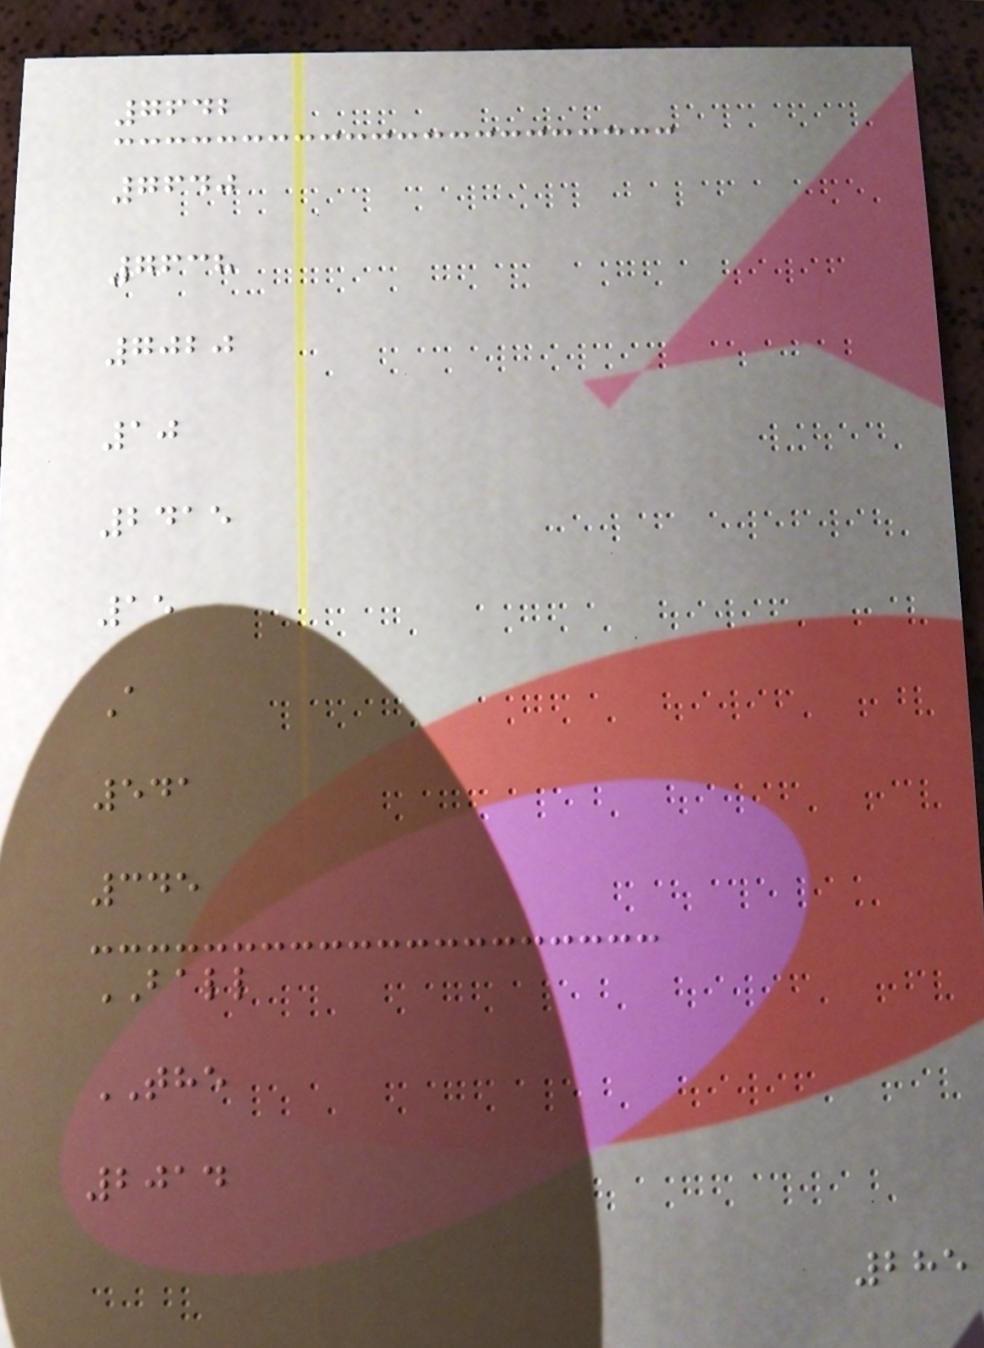7642
7640
7638
7020
10
2415
15
A
541
345
BALL
THE
2014
285
